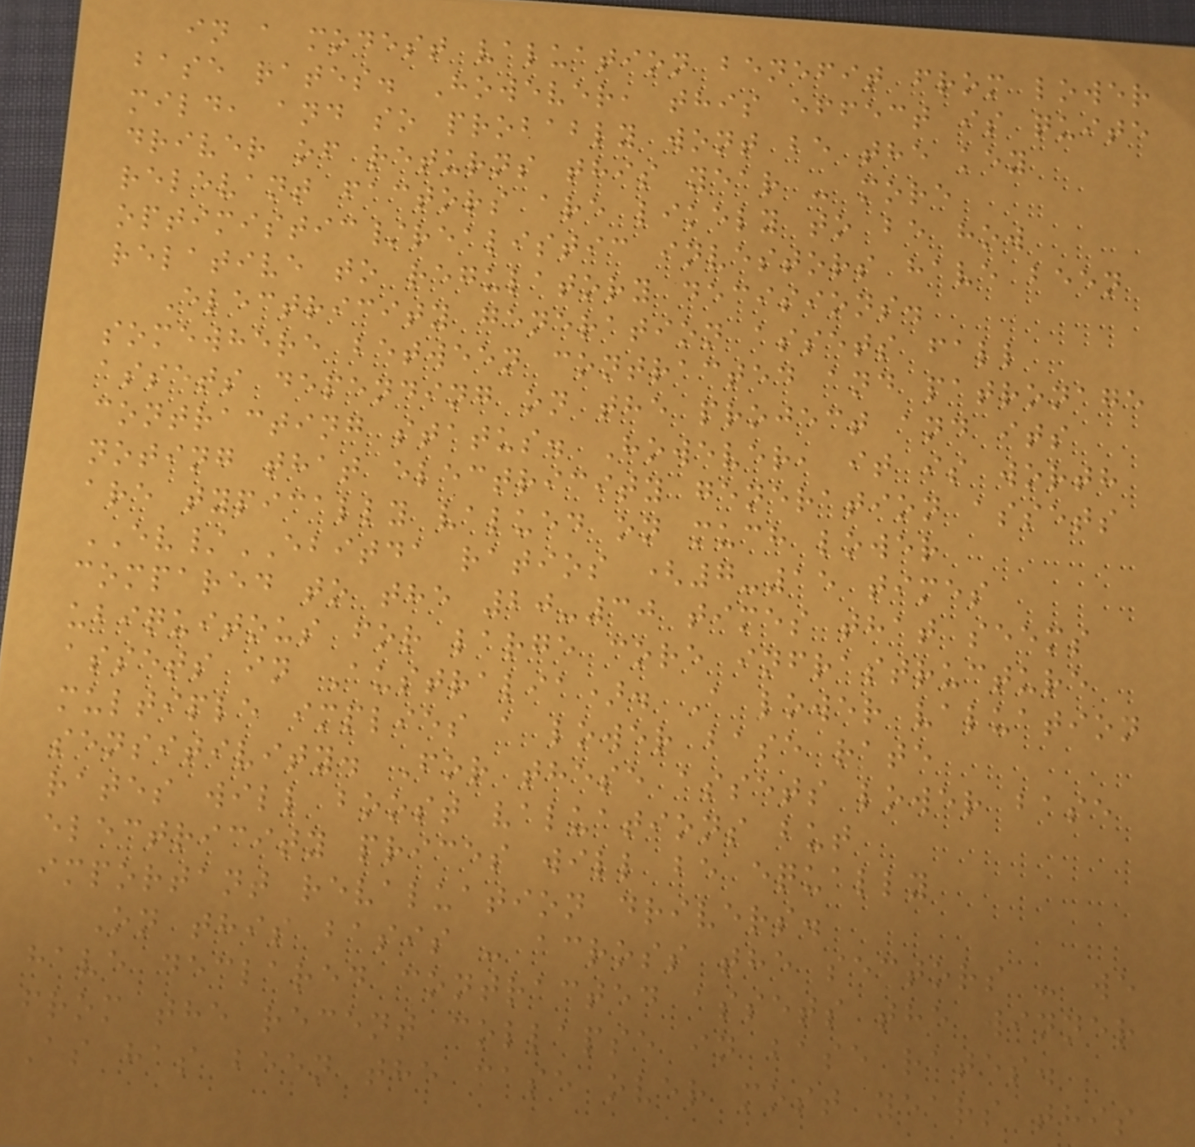in a modest valuation benefit from lower
base rates. However, this effect is quite
mild, and so probably wont be the key
driver of returns this year - more
relevant factors are likely to be how
optimistic/realistic investors have been
relative to regulatory decisions.
Electricity generation assets fall
somewhere between contracted and patronage
assets depending on the project and its
contracting status. However, it is worth
noting that electricity generation assets
are typically valued on much lower
EV/EBITDA ratios (7-15 times
compared to the 20-30 times that seems
ubiquitous for large core infrastructure
assets in Australia). A lower valuation
multiple implies a lower base rate
sensitivity. For these assets lower base
rates will boost valuations but
electricity prices will be equally
important revaluation drivers.
On this basis - across the sectors - we
have declared contracted assets the winner
from the recent collapse in base rates.
As has been the case over most years this
